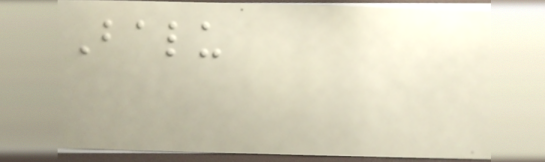Balu
